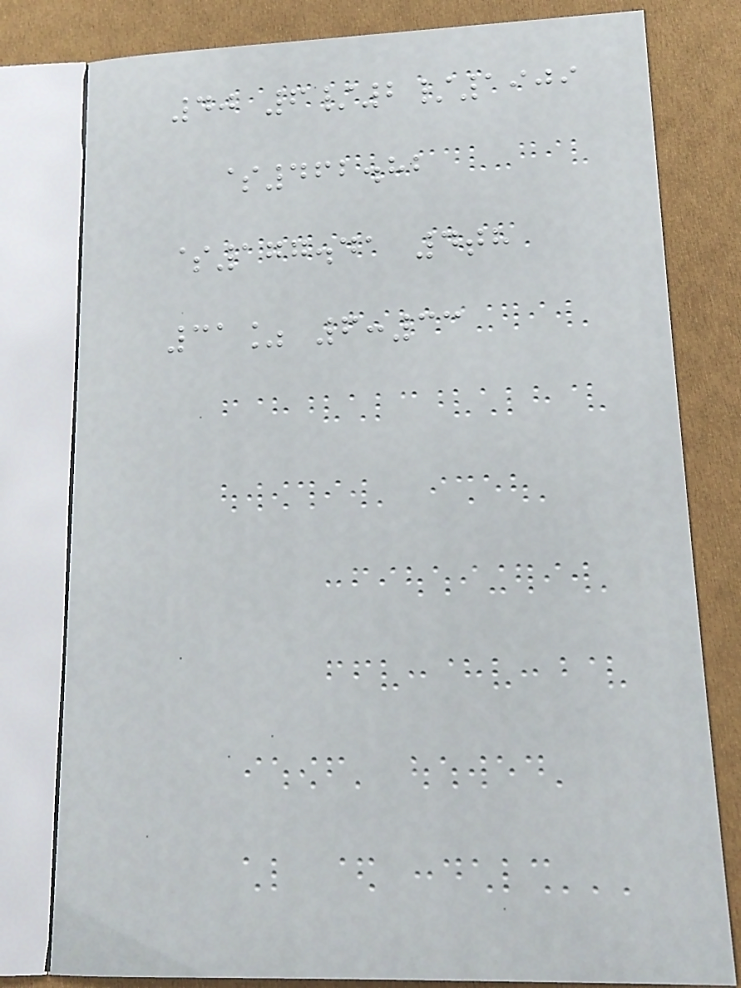40 6/2/1909
$462.82
$177.41 4th
31% 6:33
